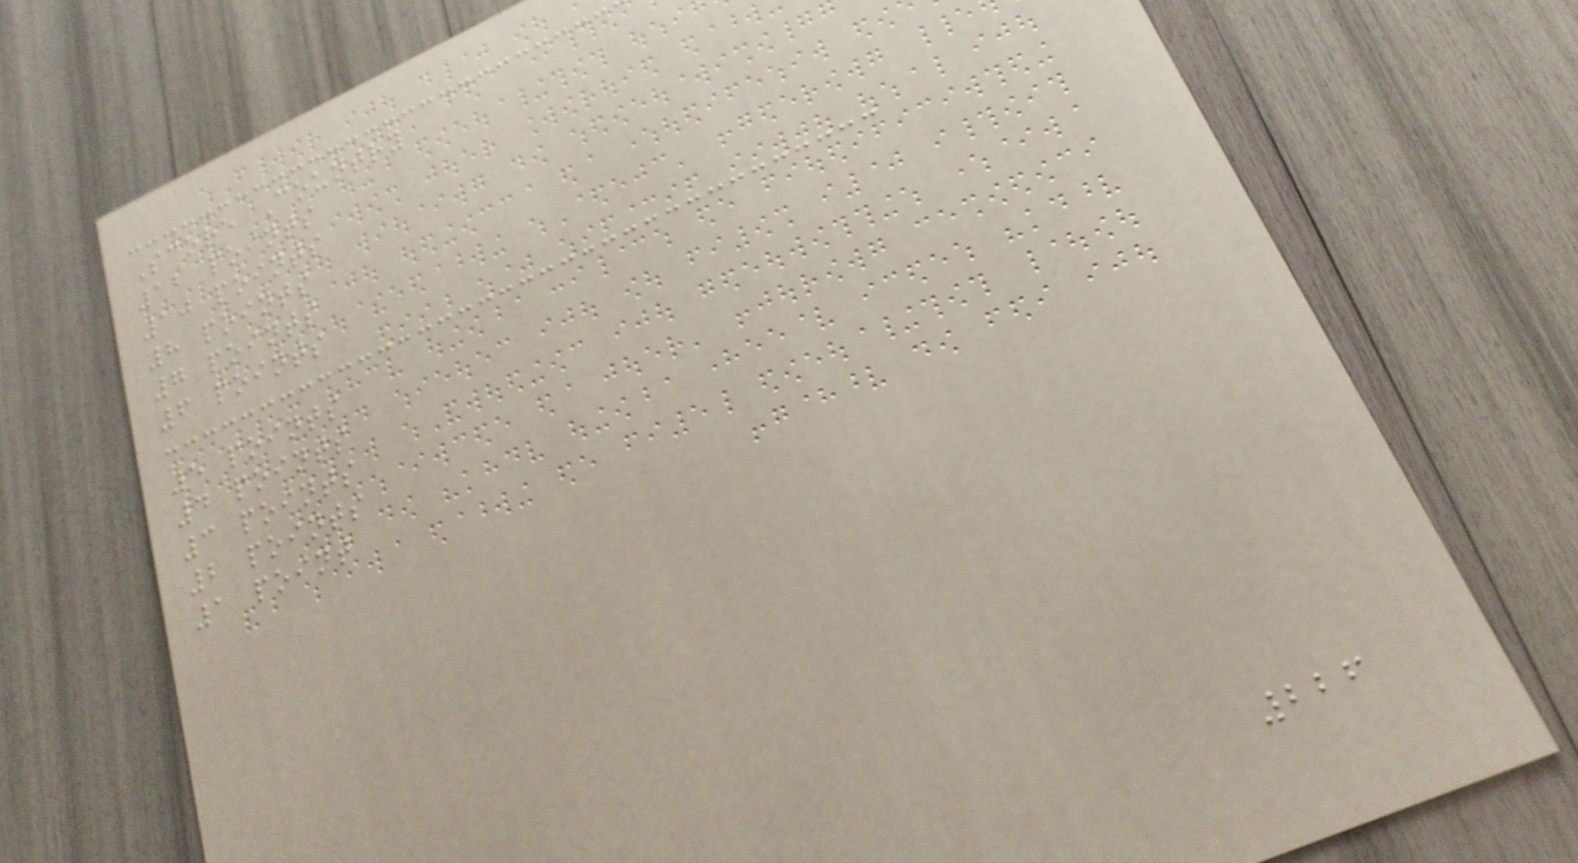Score Country
12 points
10 points
8 points
7 points
6 points
5 points
4 points
3 points
2 points
1 point
226
